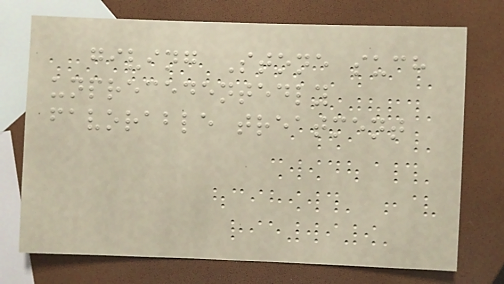giving Stone such
unprecedentedly
favorable treatment
